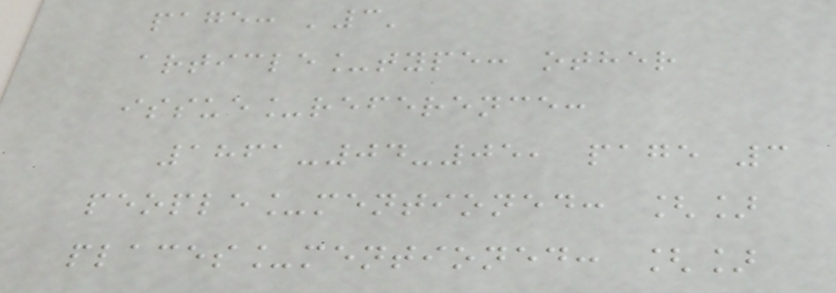page: '3'
article_type: other
issue_reference:
1861-04-05, page 3
people_mentioned: []
places_mentioned: []
